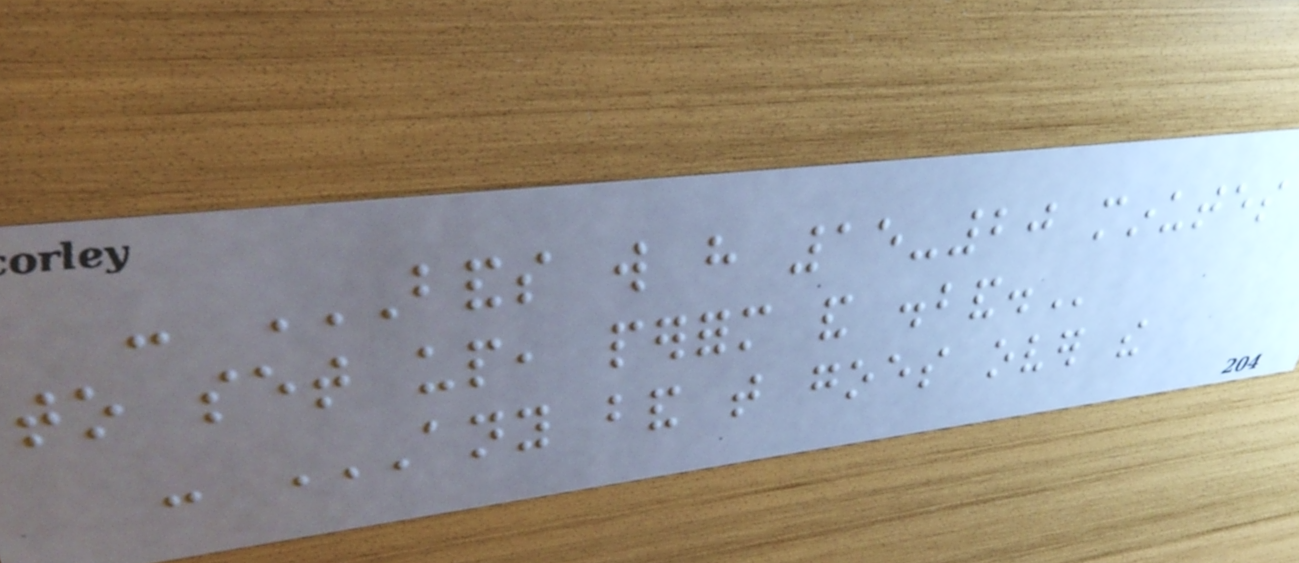- BANDS WILL HAVE 15-20 MINUTES
TO SET UP, PERFORM AND DISBAND.
- ANY BAND THAT GOES OVER THE
